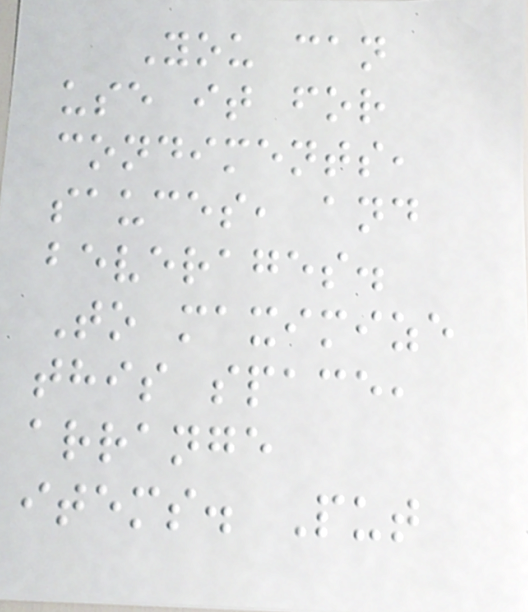You can
use it for
condiments,
sauces, and
beverages.
To maximize
this space,
arrange
items. Put
